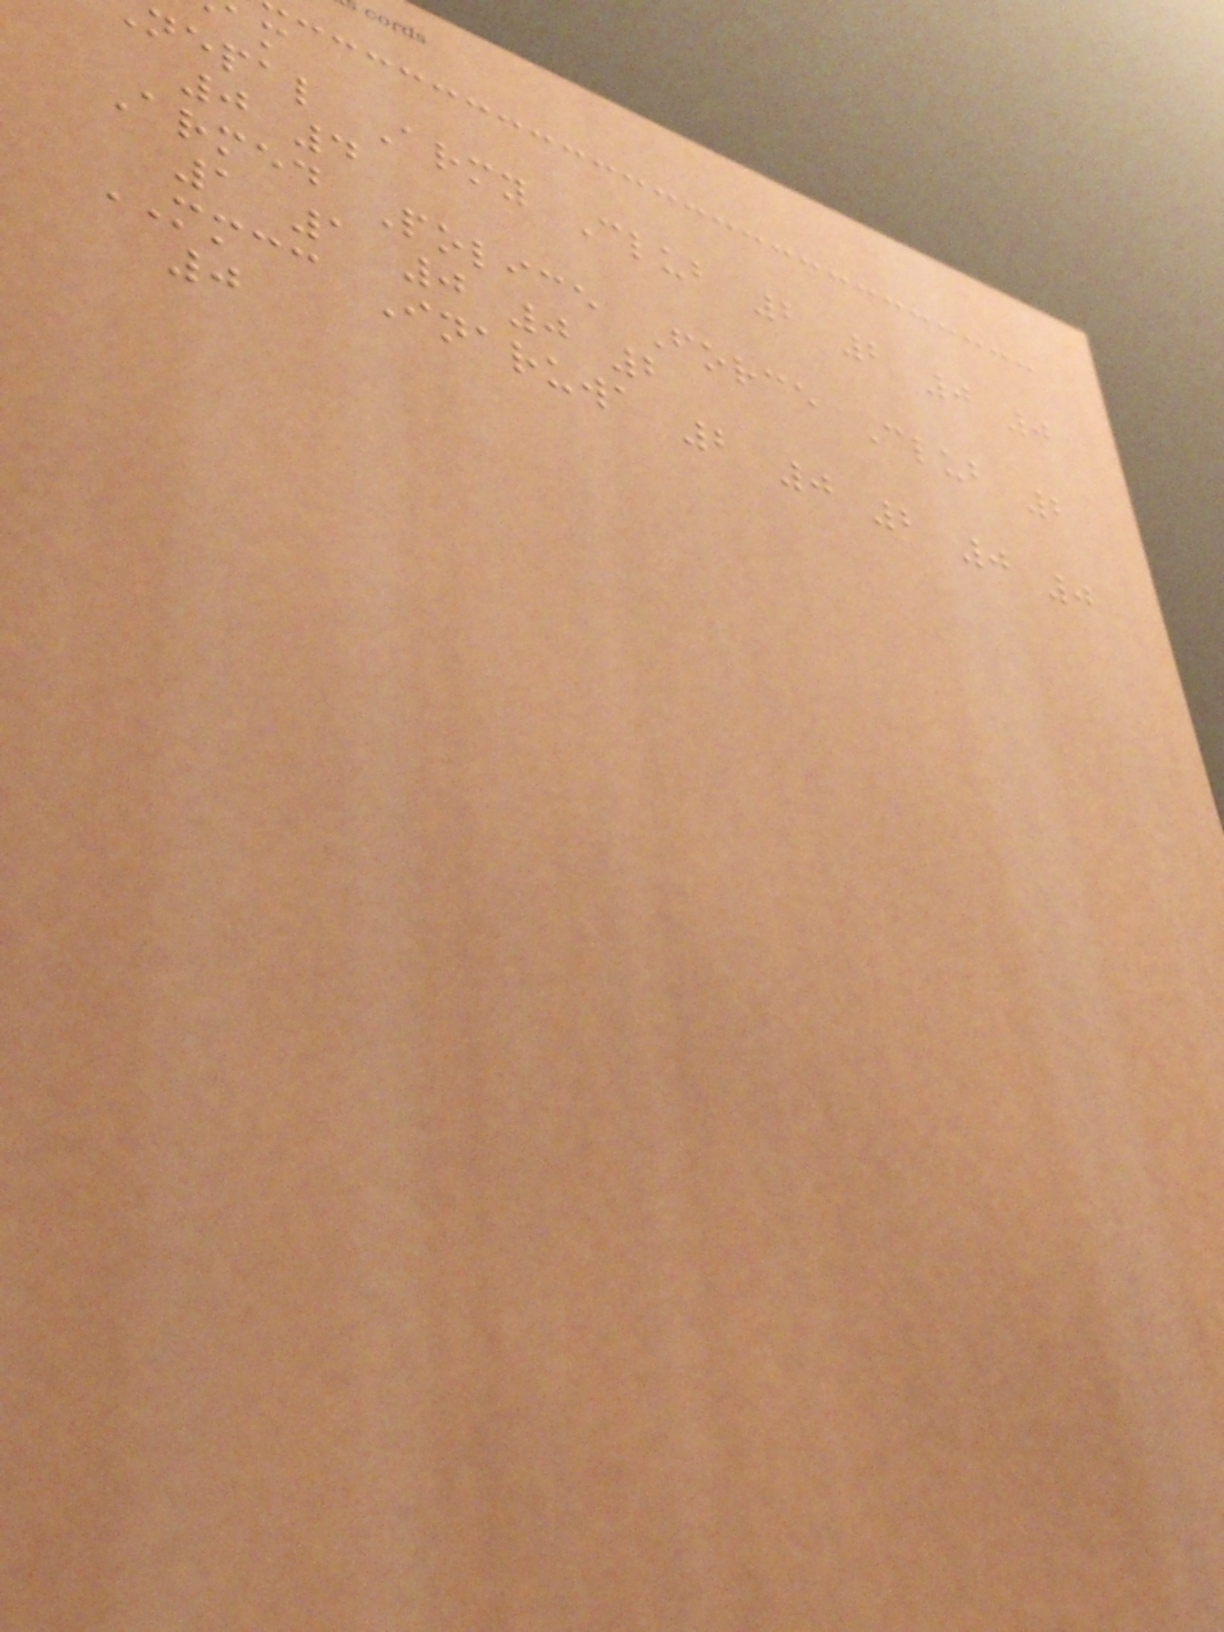nepal Army Club 2 2 0 0
0 4
Armed Police Force Club 2
1 1 0 0 2
MMCC Inaruwa 2 0 2 0 0
0
